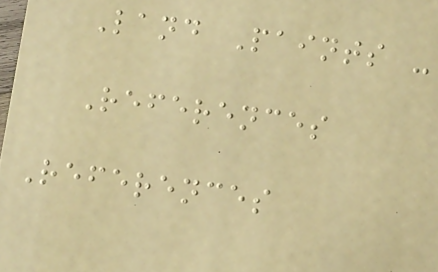Land Paints -
References
References
